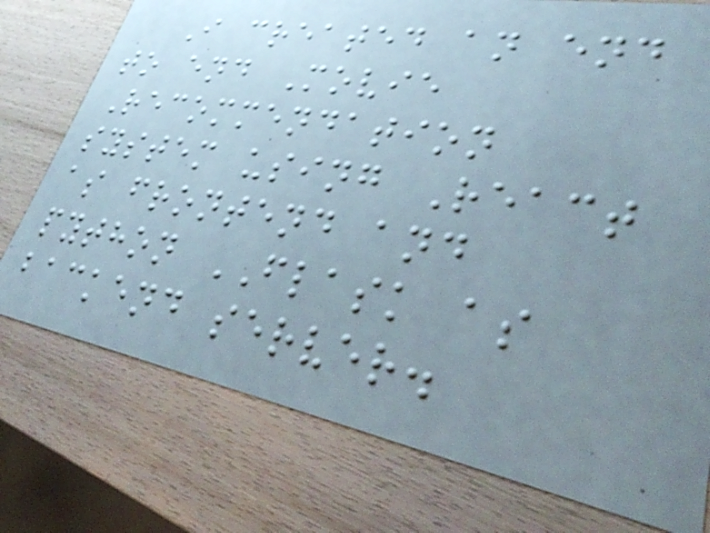I created an end
to end Movie
Recommendation
system using React
as frontend and
python FLASK as
backend server.
